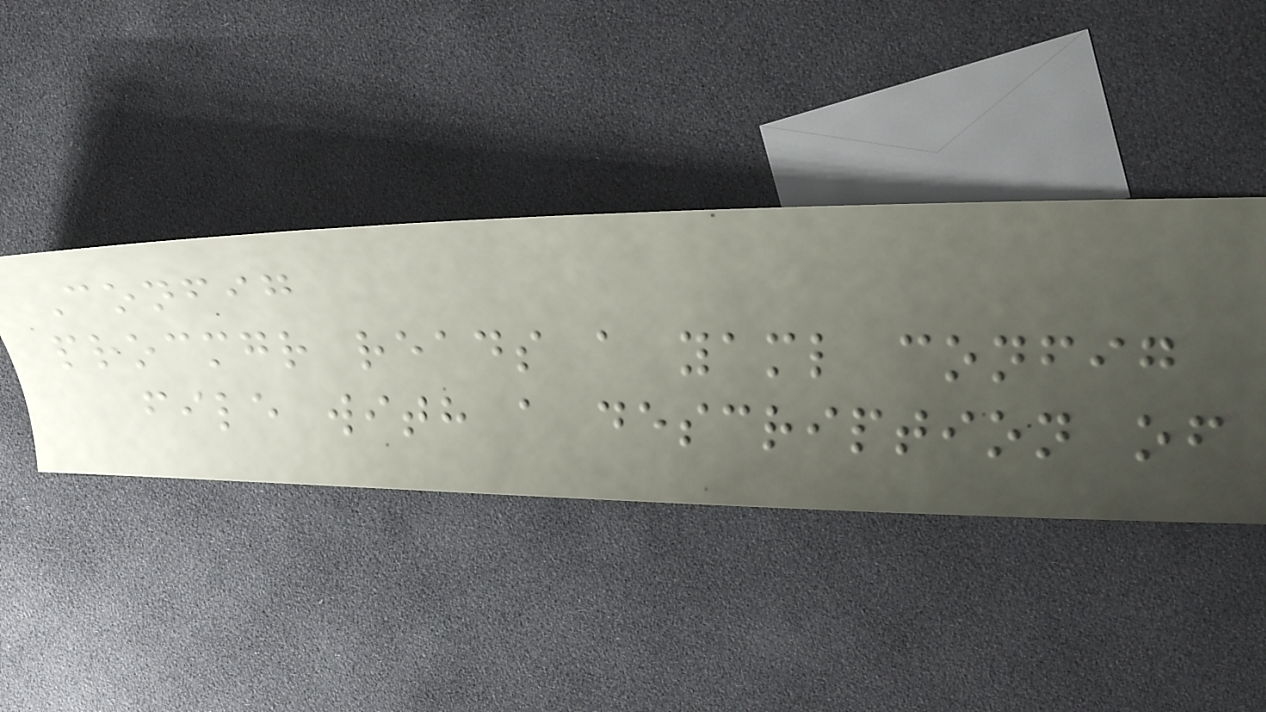Config
procmgr reads a yaml config
file with a description of
